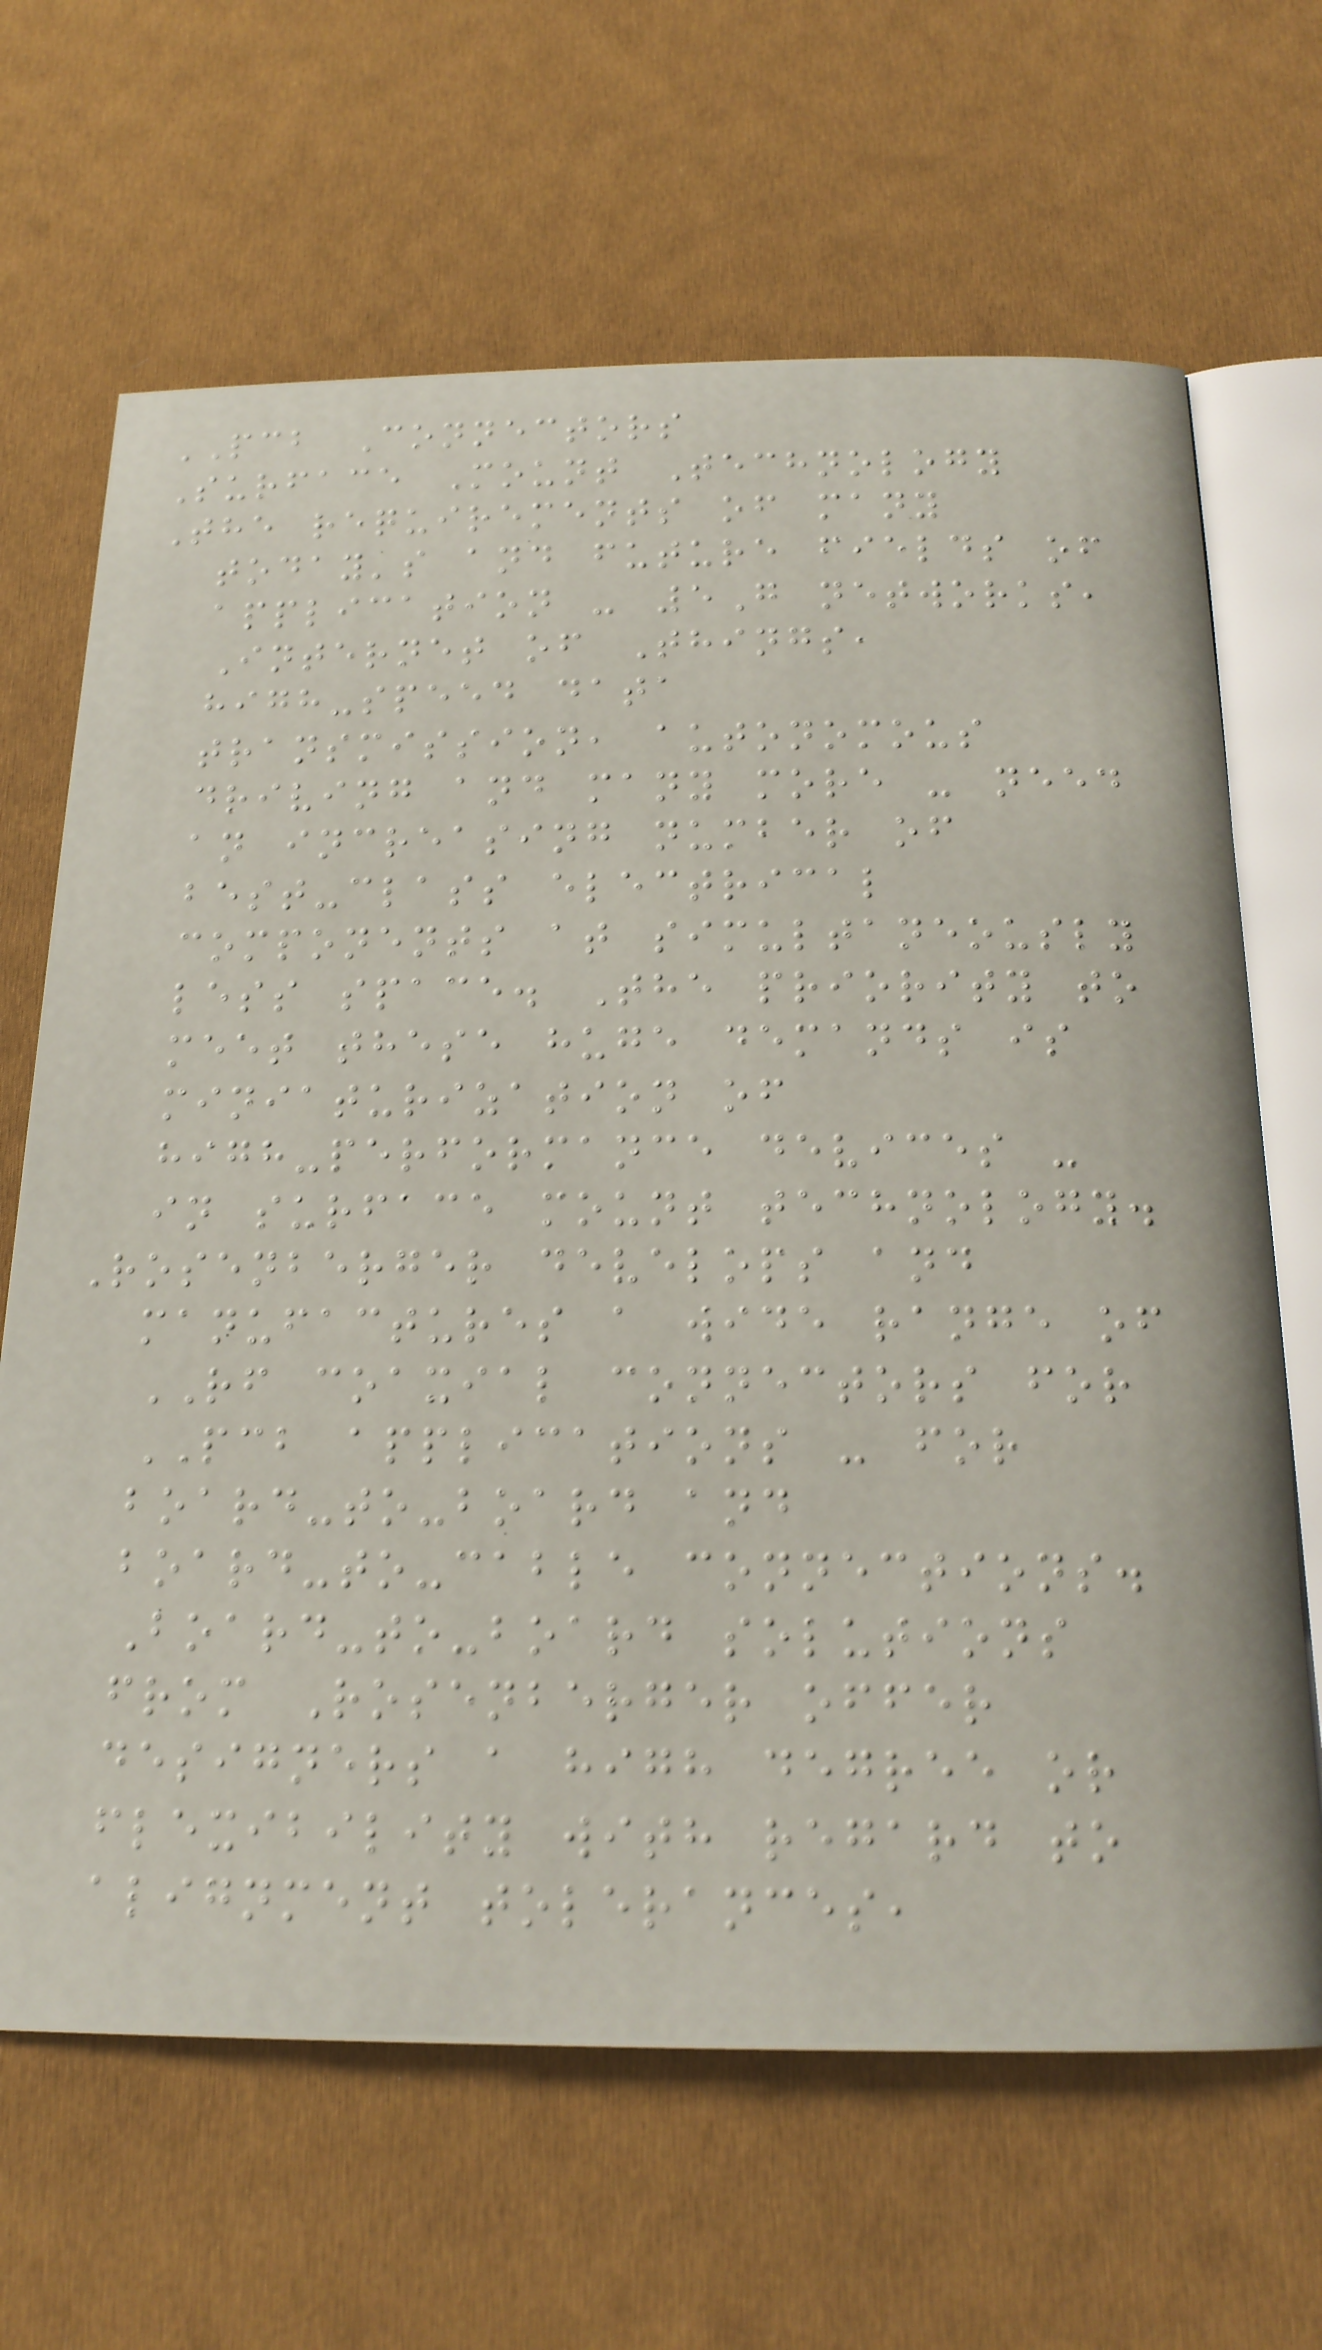PCB Connectors
Surface Mount Technology
The requirements of many
today's and future fields of
application - 5G networks,
Internet of Things,
high-speed data
transmission, autonomous
driving and many more - need
an increasing number of
best-class electrical
components at simultaneously
less space. The priority to
meet these huge demands is
miniaturization of
high-performance devices -
in surface mount technology.
Rosenberger develops and
manufactures a wide range of
RF coaxial connectors for
PCB applications - for
board-to-board and
board-to-cable connections.
Board-to-board solutions
from Rosenberger offer
designers a high degree or
flexibility with regard to
alignment tolerances,
